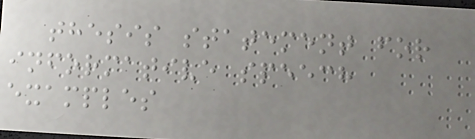thesis statement for
informative speech
examples
